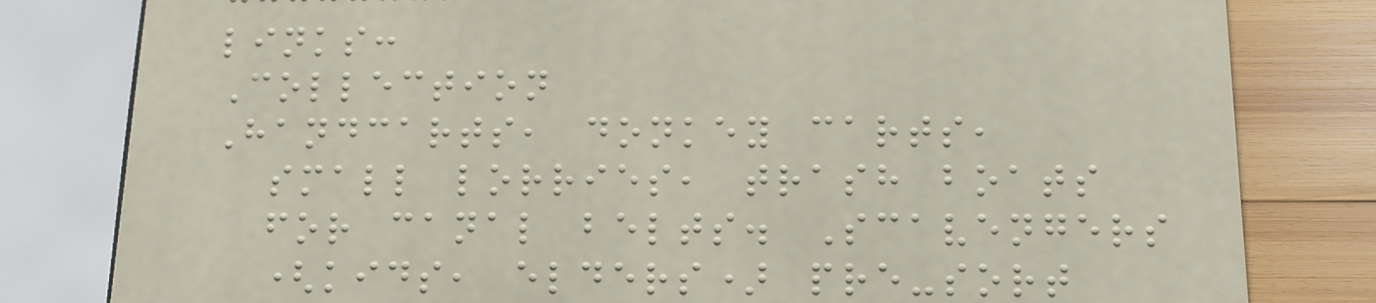links:
Collection
Handcarts, donkey carts,
small lorries, trash boats
for canal belts. Scavengers
(kids, elders) pre-sort
